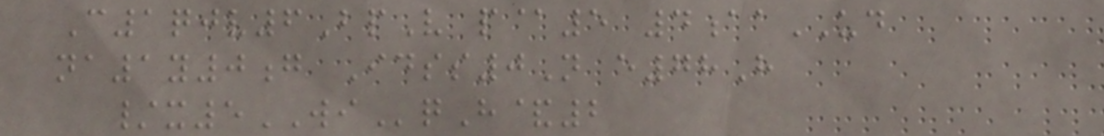C1qjv6BpV p@5 4aaUD
na1y0g Idss0N e78H
/x5WIqH&2
